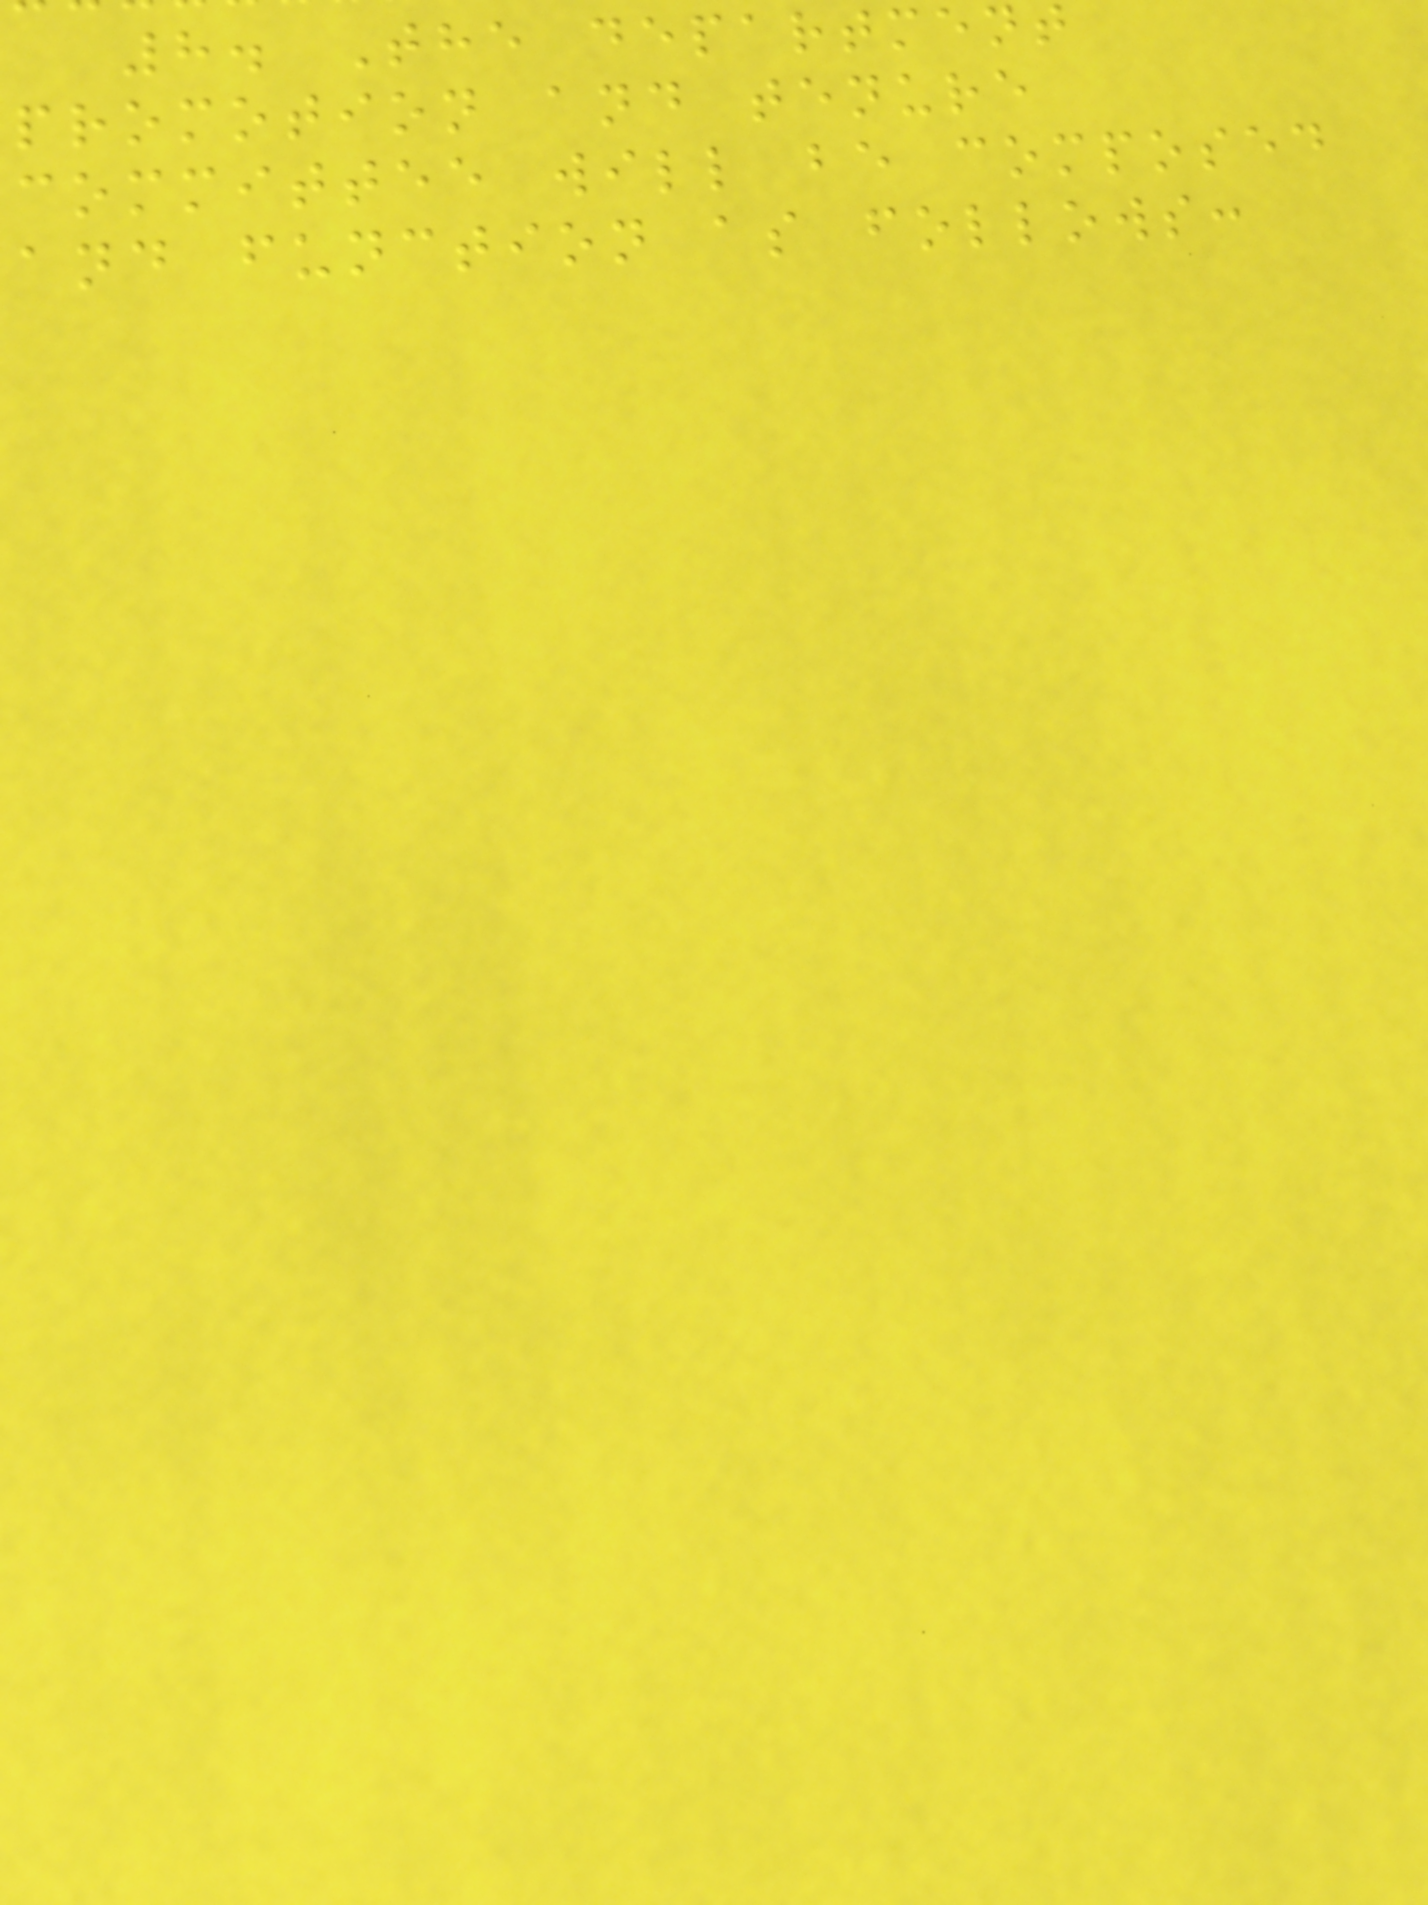8. The department
promotion and tenure
committee will be composed
and function as follows:
